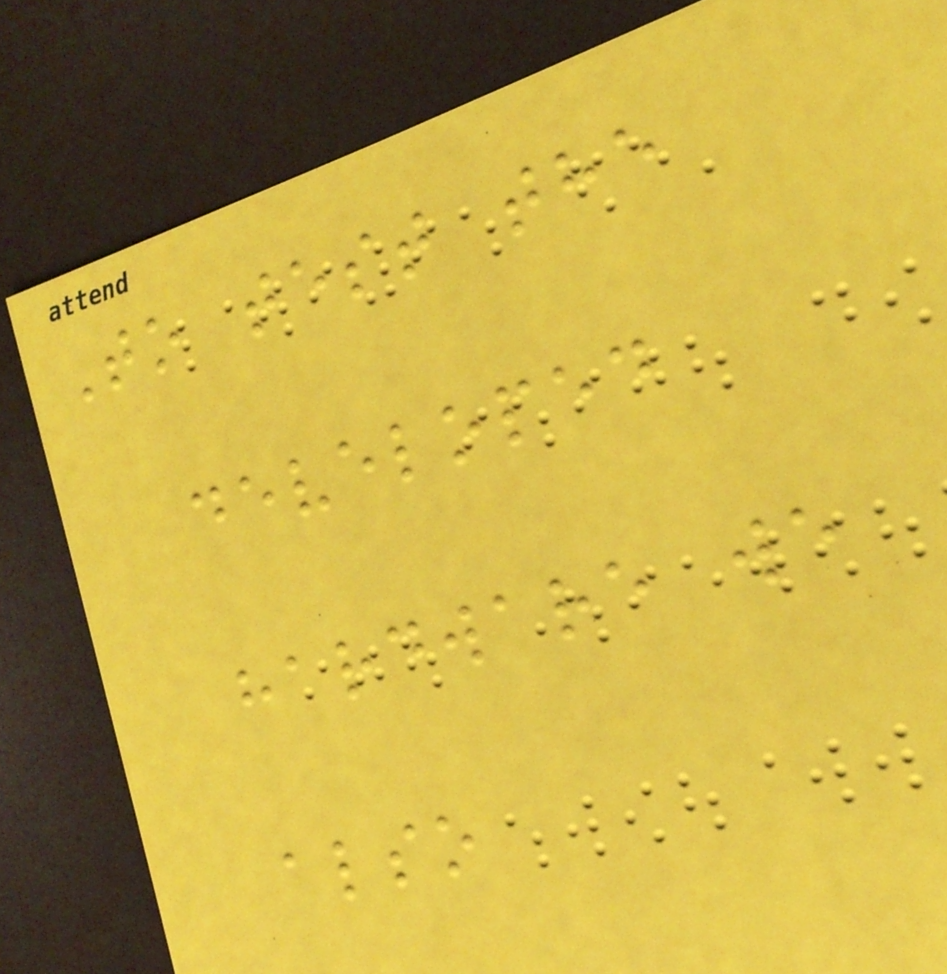To test the
developed
hardware we
also
